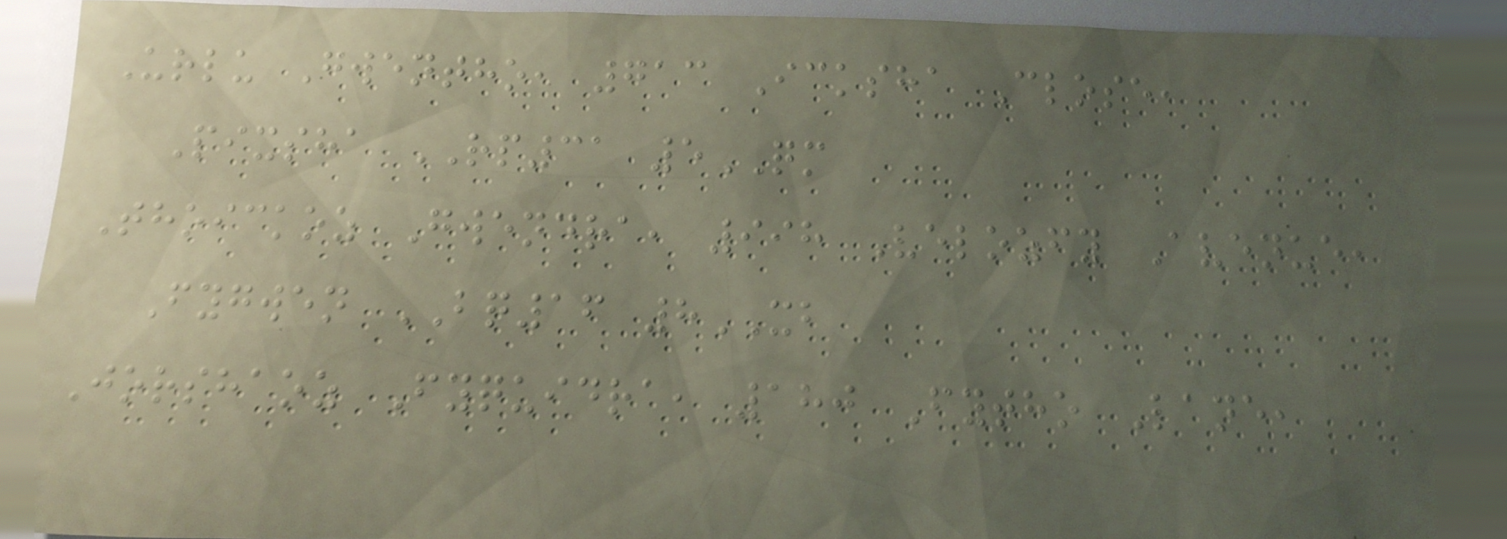Urlu Gwentho, 713 Icksha Close,
Pixsha RP31 5QM
Thoickoz Gwendra, 998 Velozfy Avenue,
Fygwen BQ16 8XB
Jorshaoz Fyquidra, 180 Fytho Lane,
